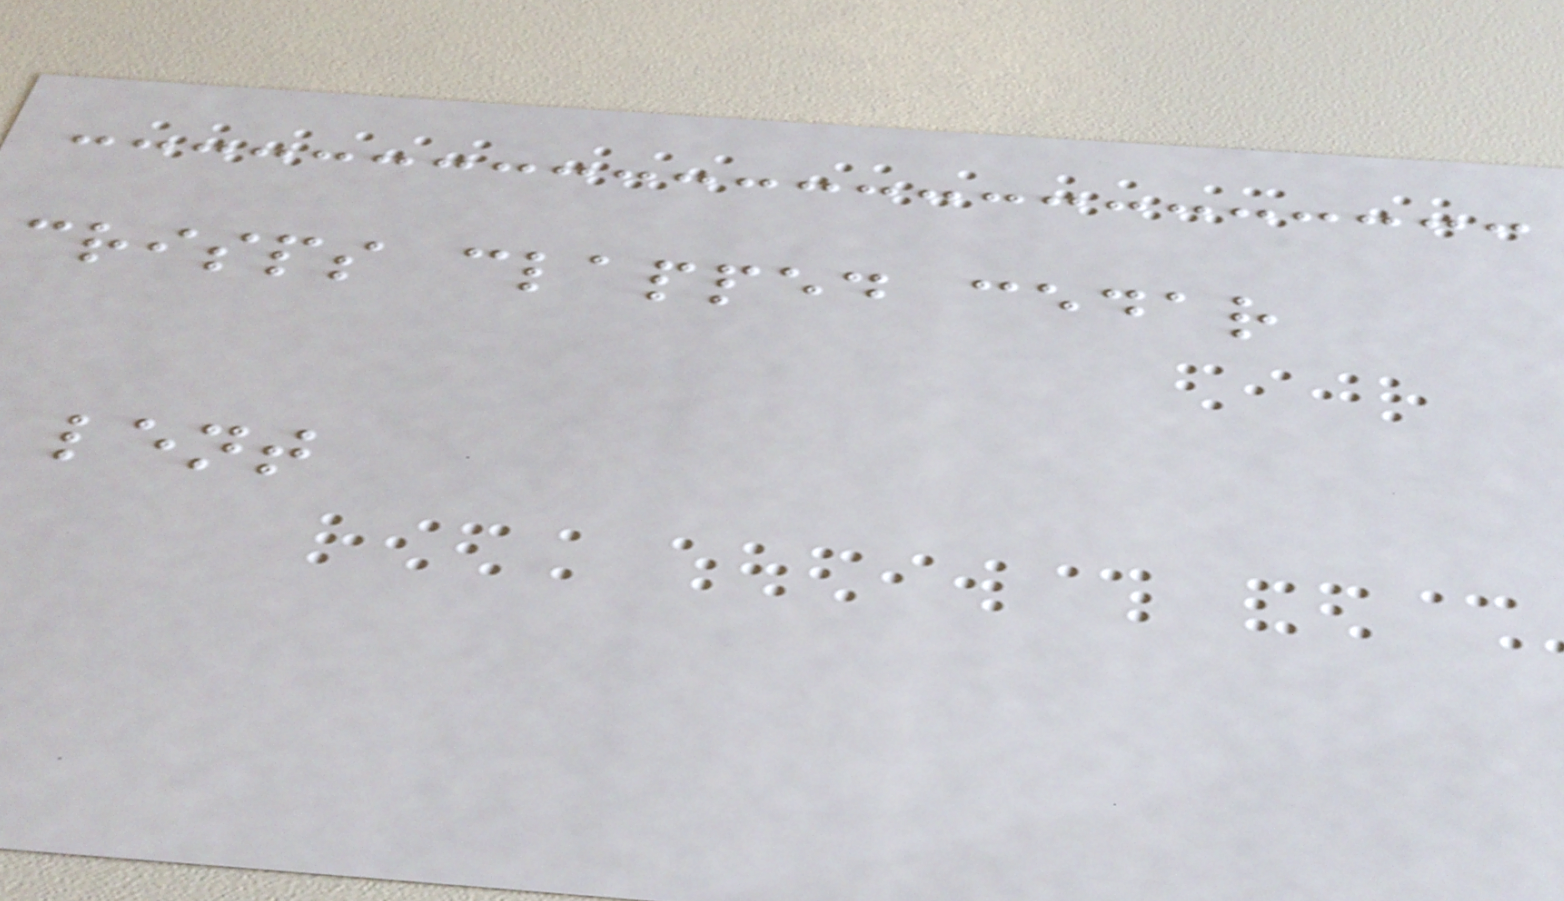crisps clapped cedar
lent
